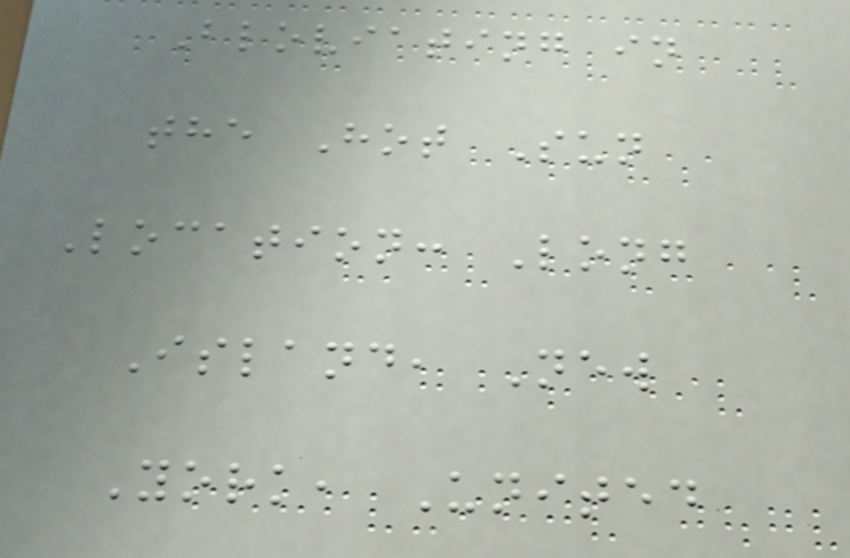Bloviating in
the Hot Sun
Location: Long
Island, New
York, United
